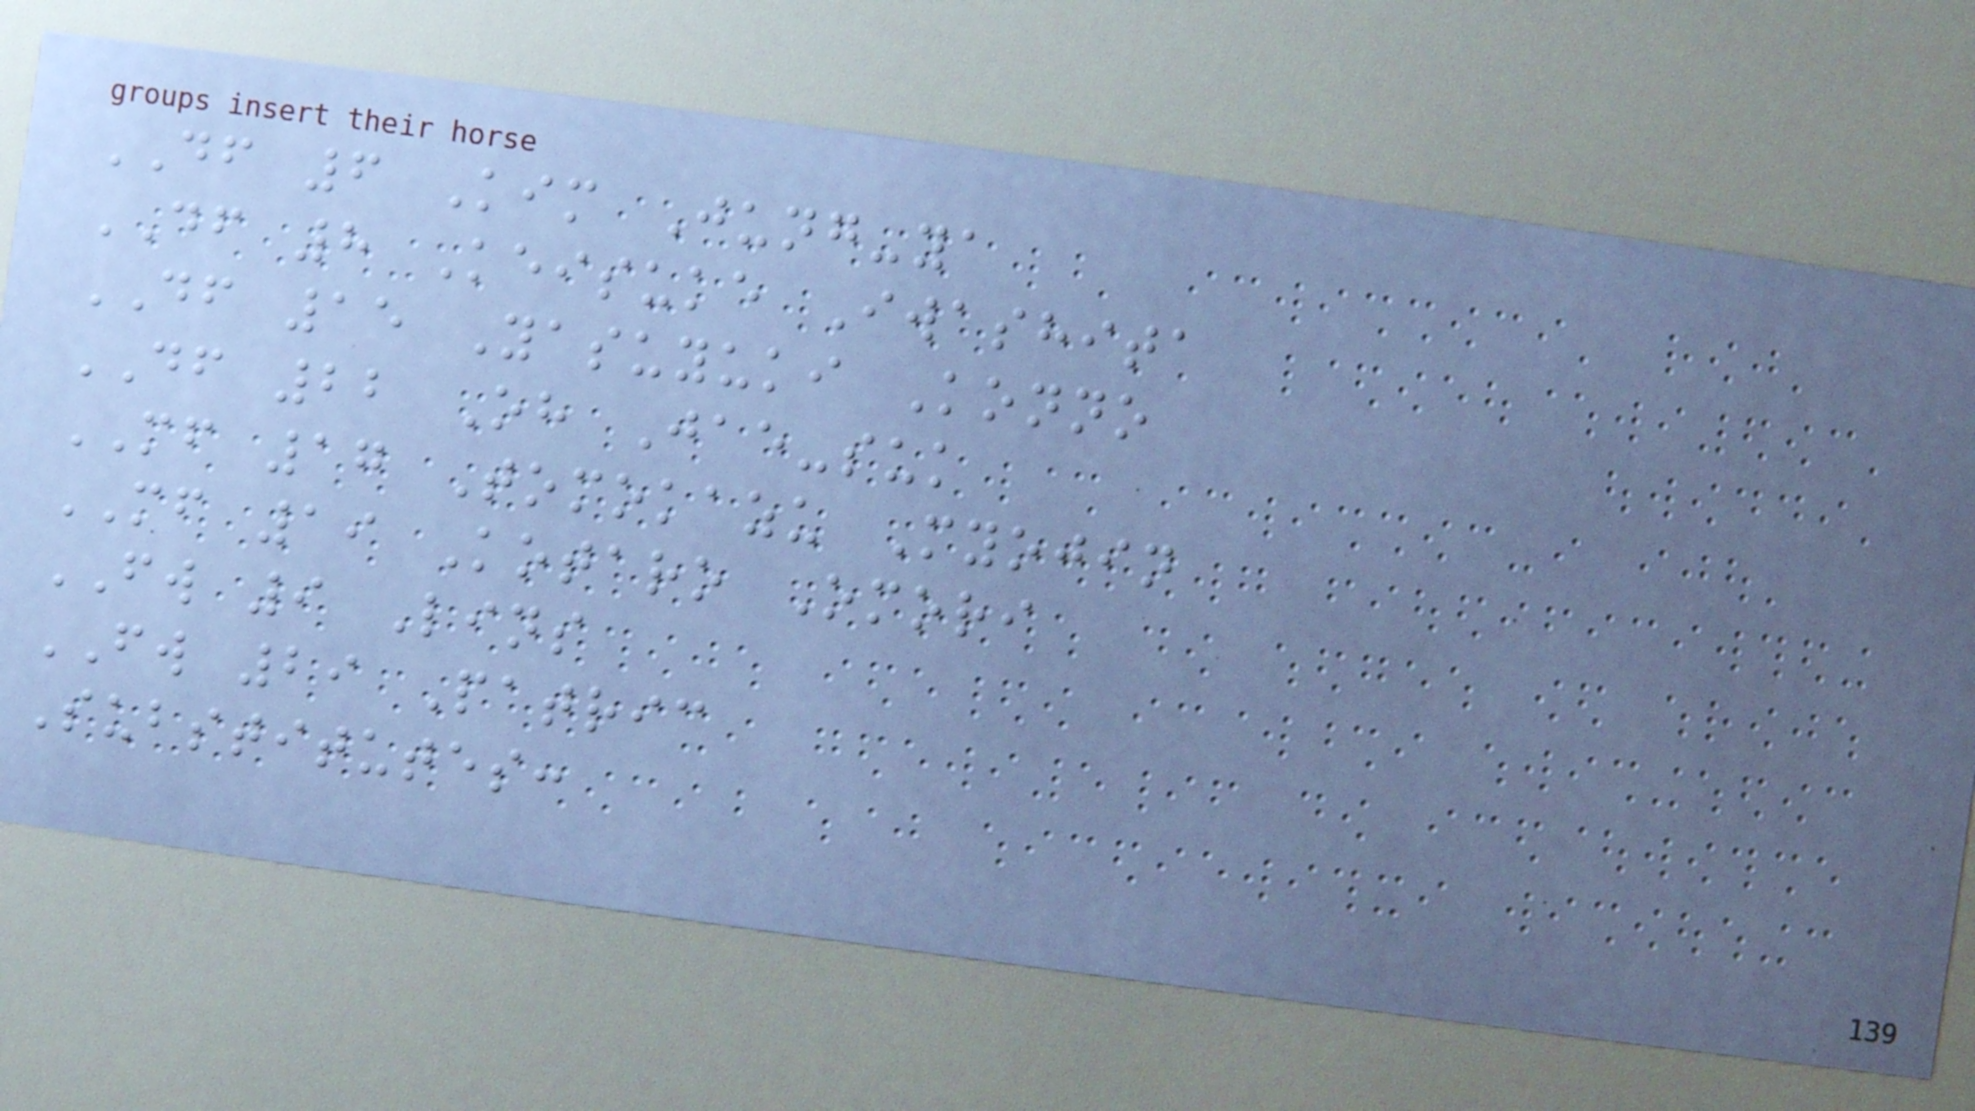DF 6 Kim Jung-ya
DF 8 Keisuke Iwashita
DF 15 Yasuyuki Konno
DF 22 Oh Jae-suk
MF 17 Tomokazu Myojin
MF 19 Kotaro Omori
FW 9 Lins
FW 29 Patric
Substitutes:
